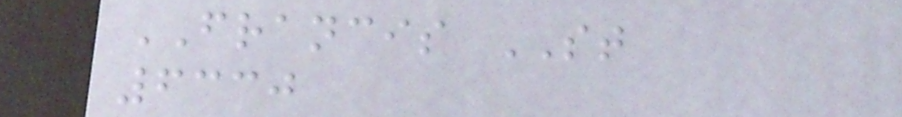FRANCIS ST
6330
